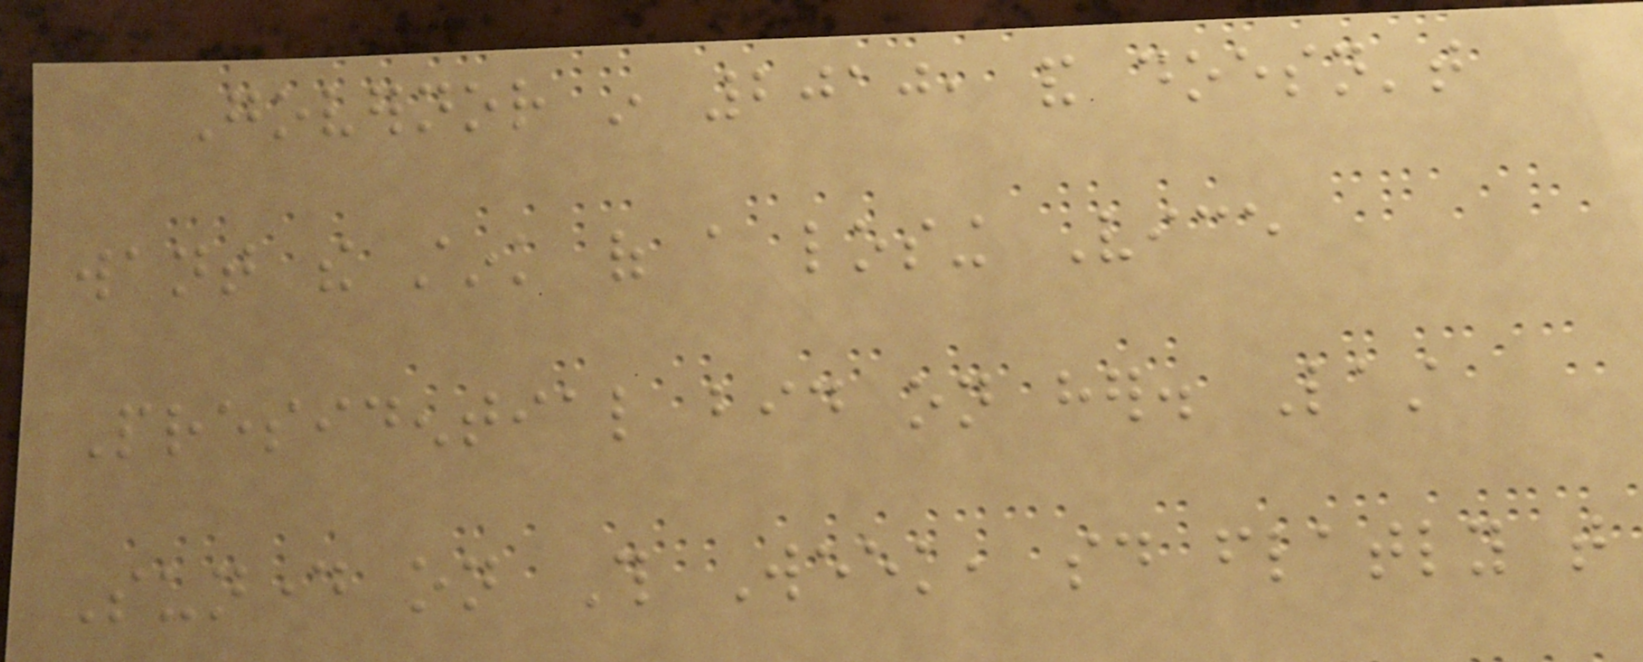Governor in 2010, and doesn't
want the stink of a losing Vice
Presidential bid on her. Last
Sunday on This Week, said flatly that
